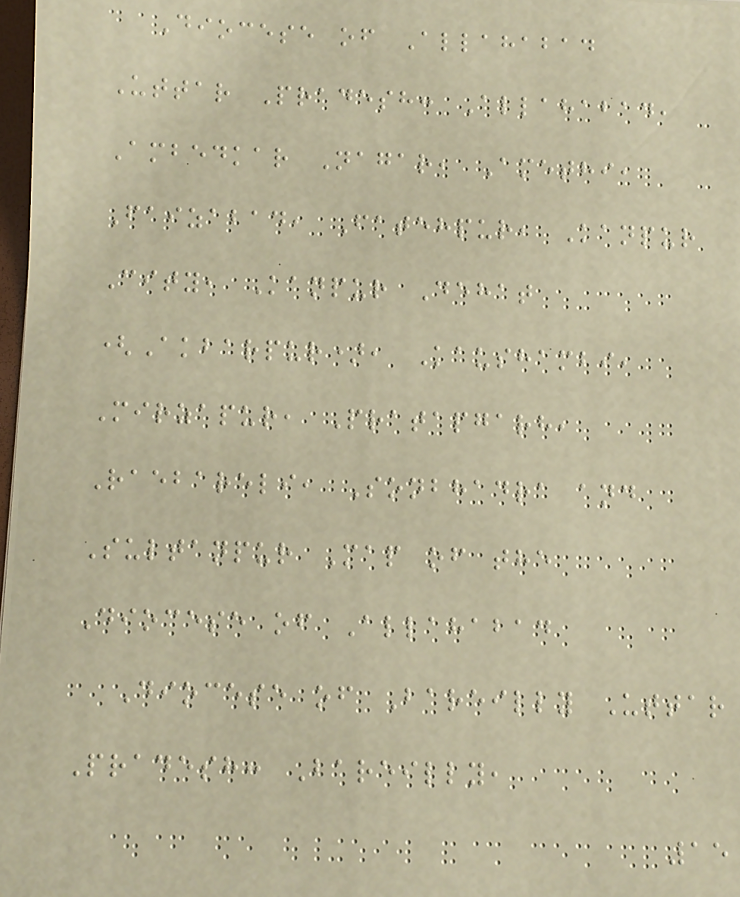Diocese of Allahabad
Uttar Pradesh: Allahabad,
Ambedkar Nagar, Amethi,
Faizabad, Fatehpur, Kanpur
City, Kanpur Dehat
(Akbarpur), Kaushambi,
Mirzapur, Pratapgarh,
Raebareli, Sonbhadra and
Sultanpur Map of the
Diocese of Allahabad
Diocese of Bareilly Uttar
Pradesh: Bareilly,
15
